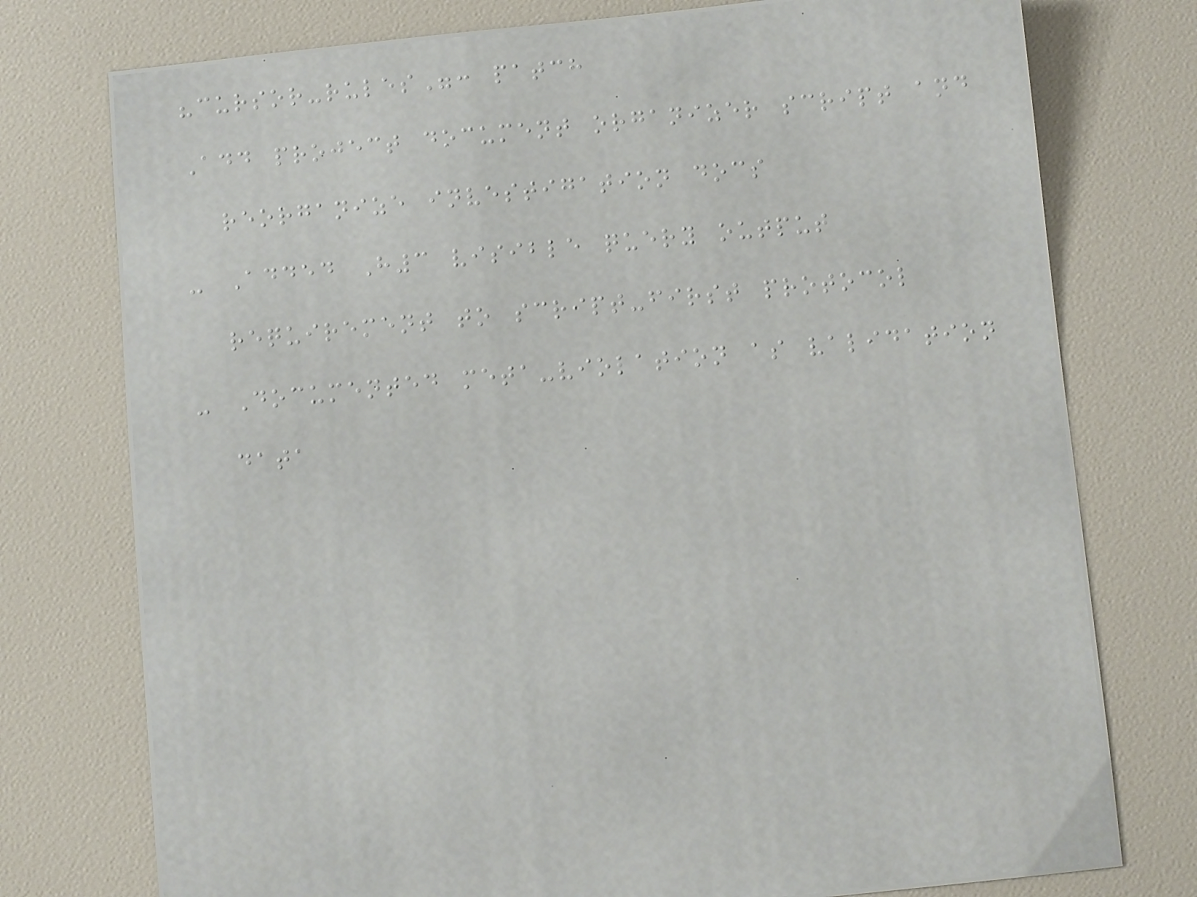"cursor-rules": patch
Add project document organizer script and
reorganize investigation docs
- Added H3 visible query output
requirement to script-first protocol
- Documented meta-violation as validation
data
